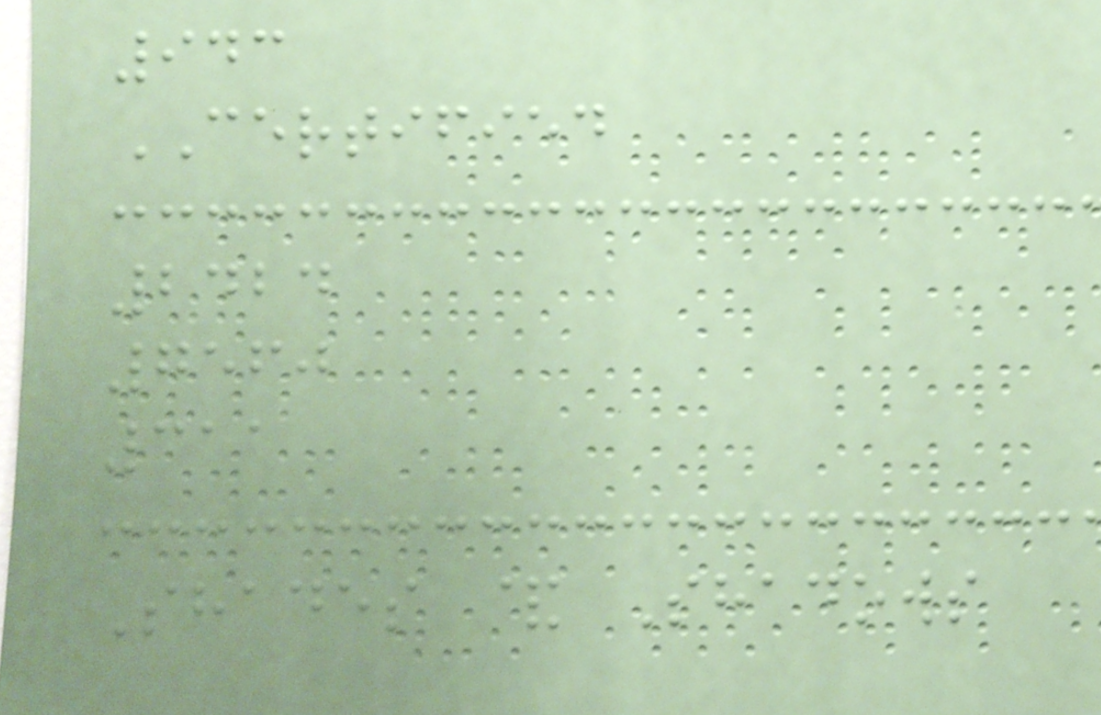943
CERTIFIED
2424
7560
311
Shades & Shadows
